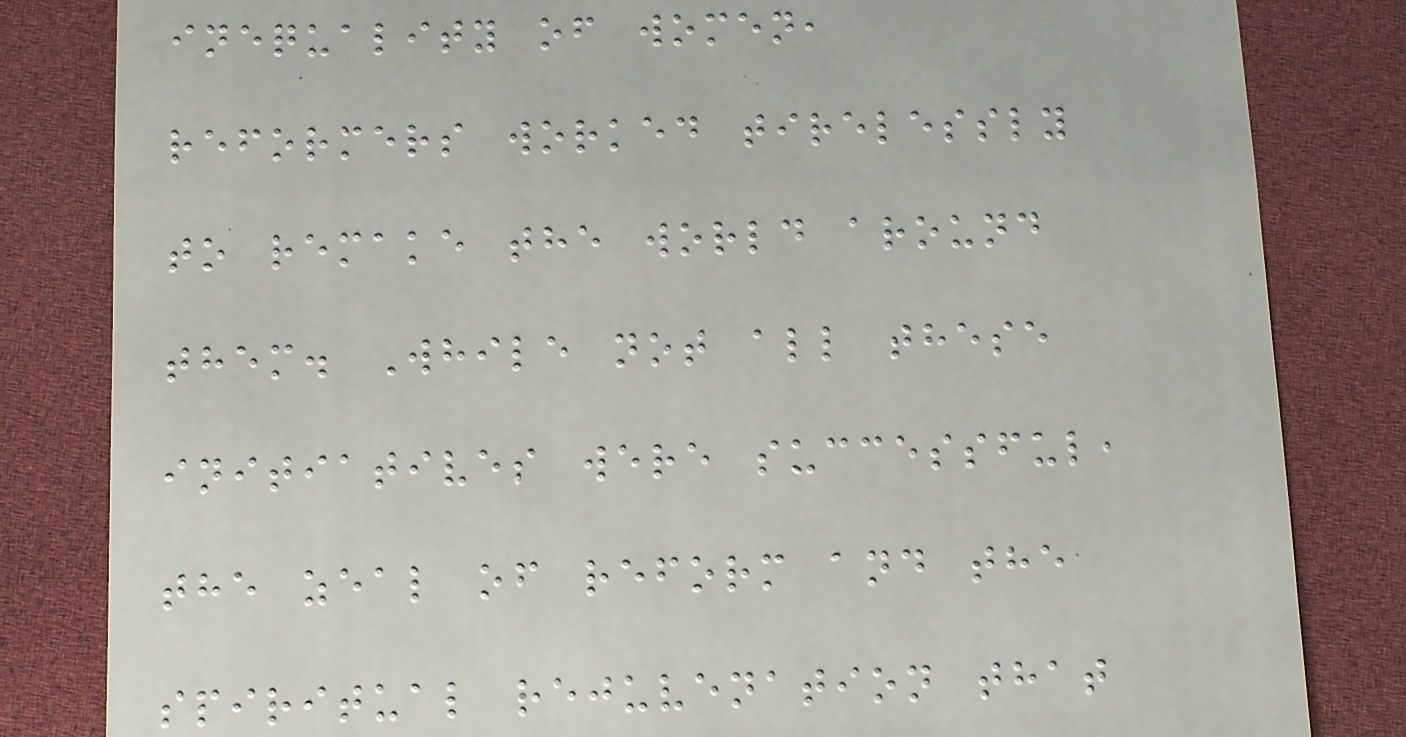inequality of women,
reformers worked tirelessly
to remake the world around
them. While not all these
initiatives were successful,
the zeal of reform and the
spiritual rejuvenation that
